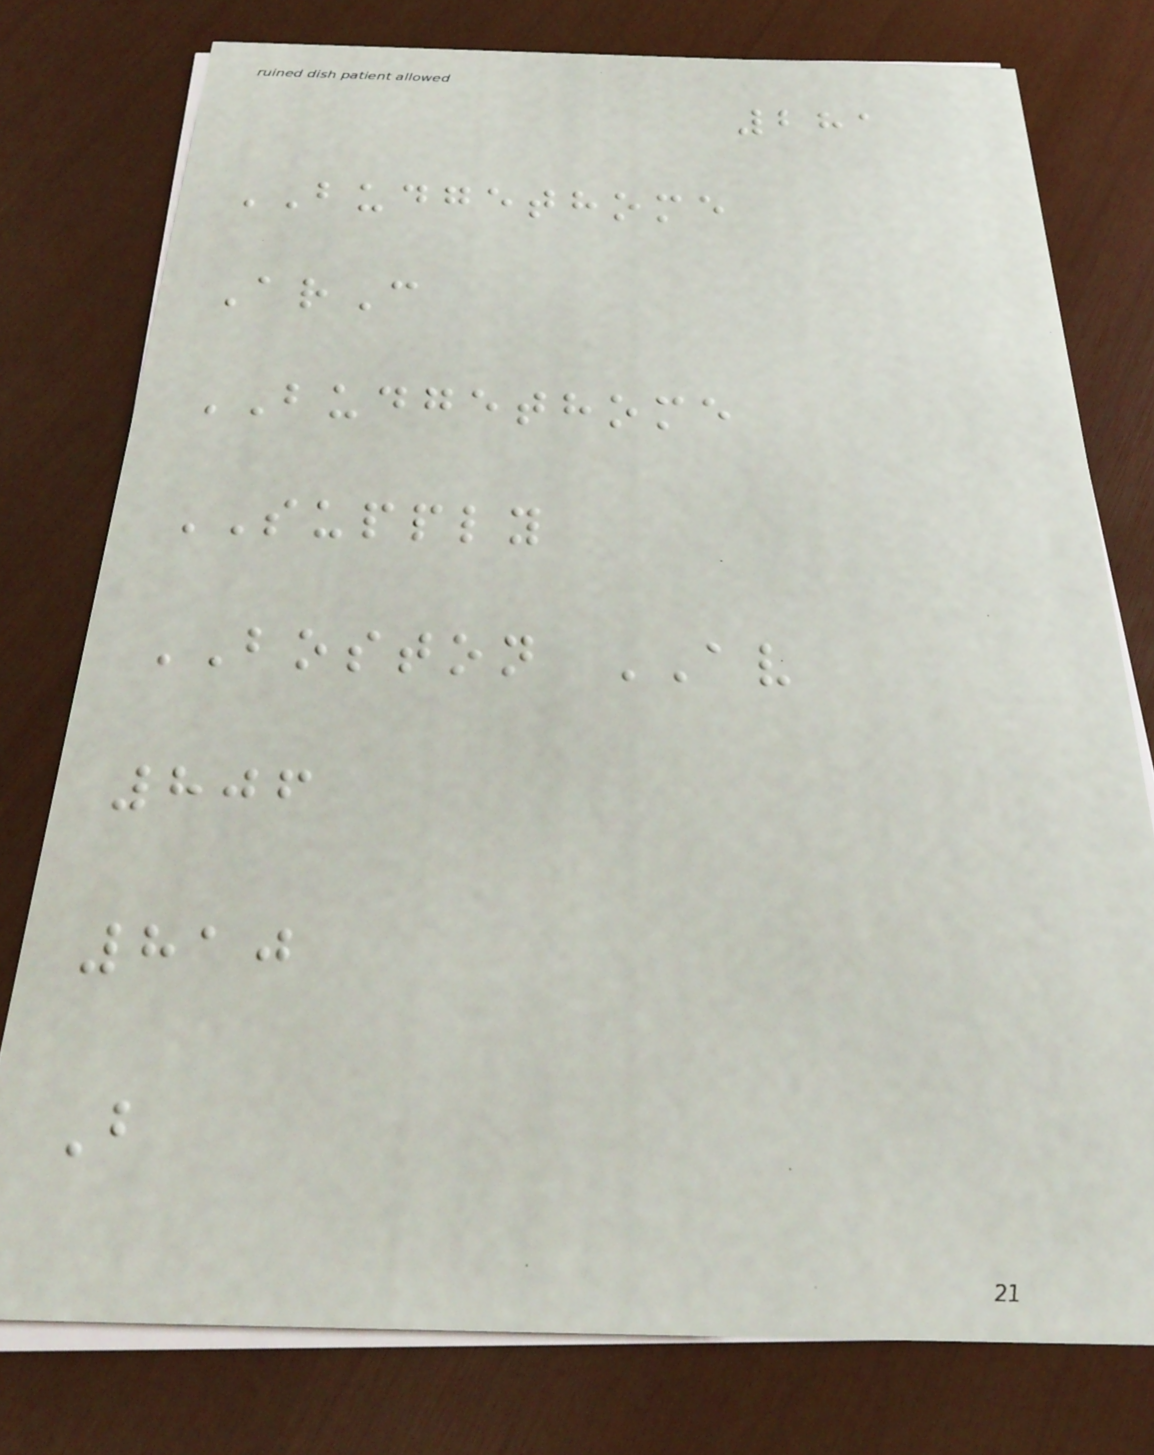281
BUDGETHOME
ArC
BUDGETHOME
SUPPLY
BOSTON AV
806
810
B
